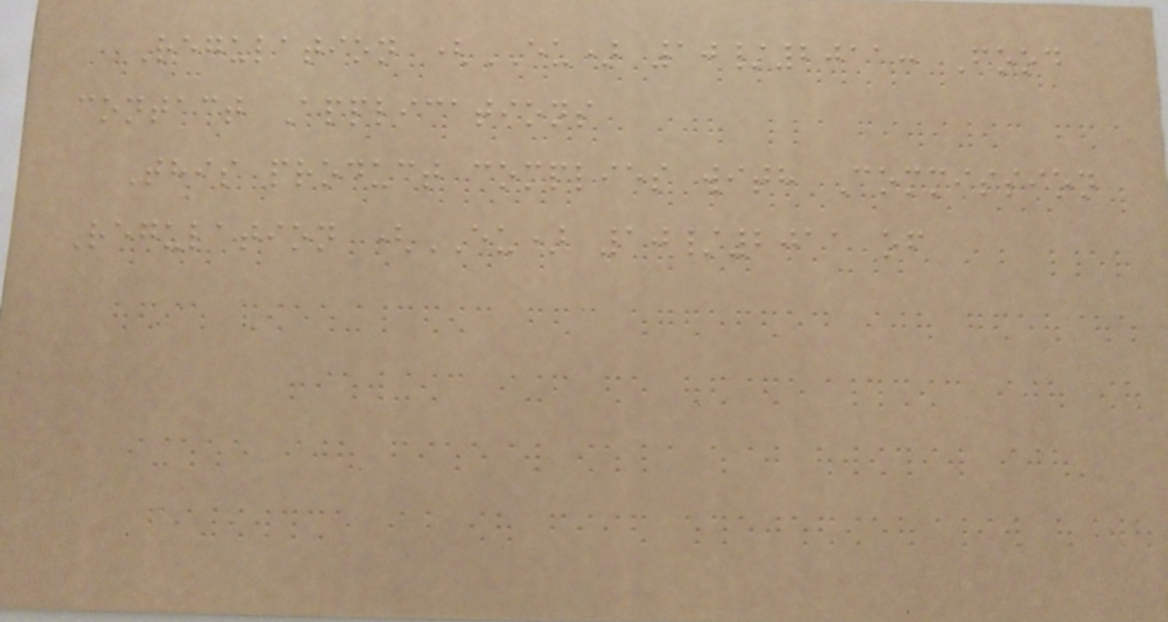Regulation (EU) 10/2011: Food
contact Applications
This product complies with Commission
Regulation (EU) 10/2011 of
